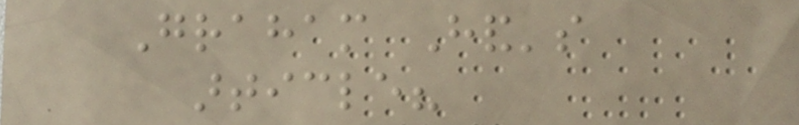Graham Hand's
article?
